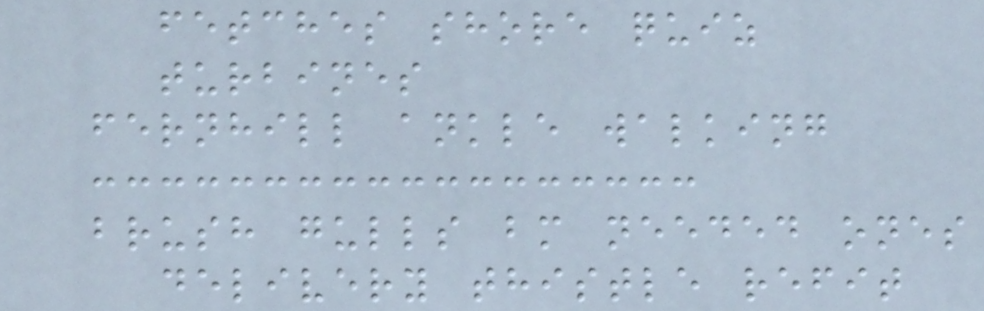fetches shore quiz
turbines
fernhill ankle walking
brush gulls bm needed ones
delivery thistle refit
